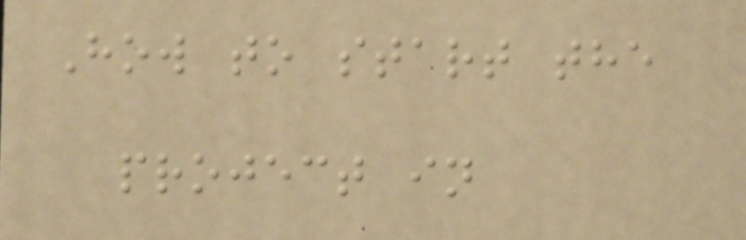How to start the
project in
